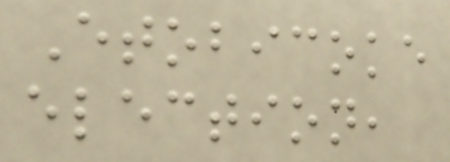Etobicoke
election,
